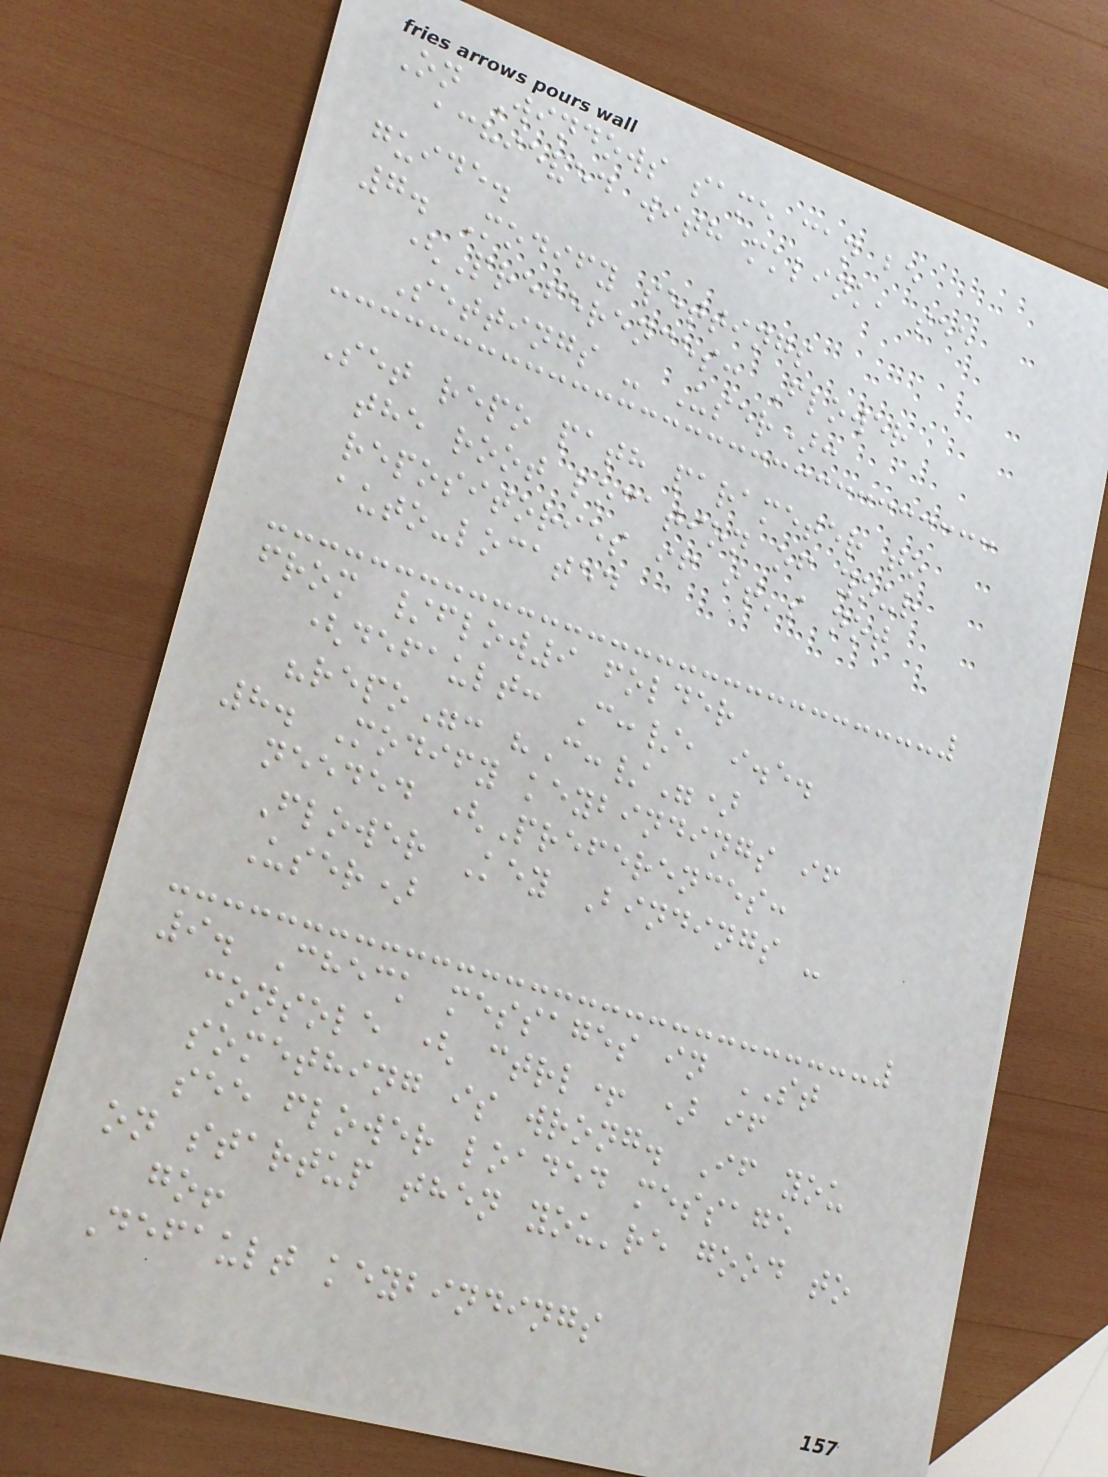On Windows same can be
achieved with mklink, see
guide.
7. Modify settings
(Preferences: Flower
Settings - User):
Set repo path parameter to
the root location of your
repositories if it's not
auto-located
from /flow9 folder
(default: C:/, i.e.
"repo": "C:/")
8. Modify keybindings if
needed (Preferences:
Flower Key Bindings -
User)
9. Check messages in ST
console ( ctrl+ ) if
something is wrong. If you
see flower loaded message
on startup then you're good to
go!
Default keybindings
